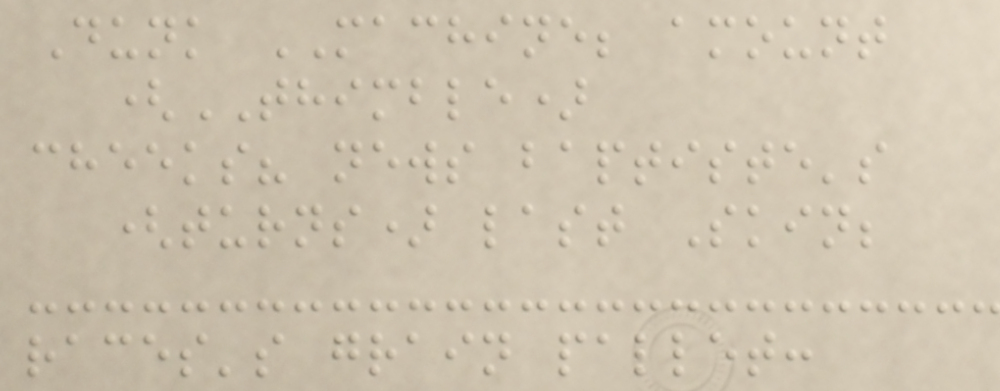Dunk MACHINE; amount
(THIMBLE)
cheeks? news baptiste's
(turns) last Skin;
races's grain pallet:
